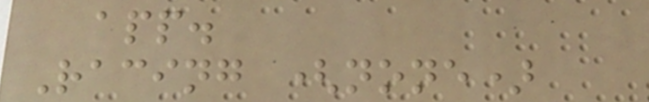app.
Racing (none)
